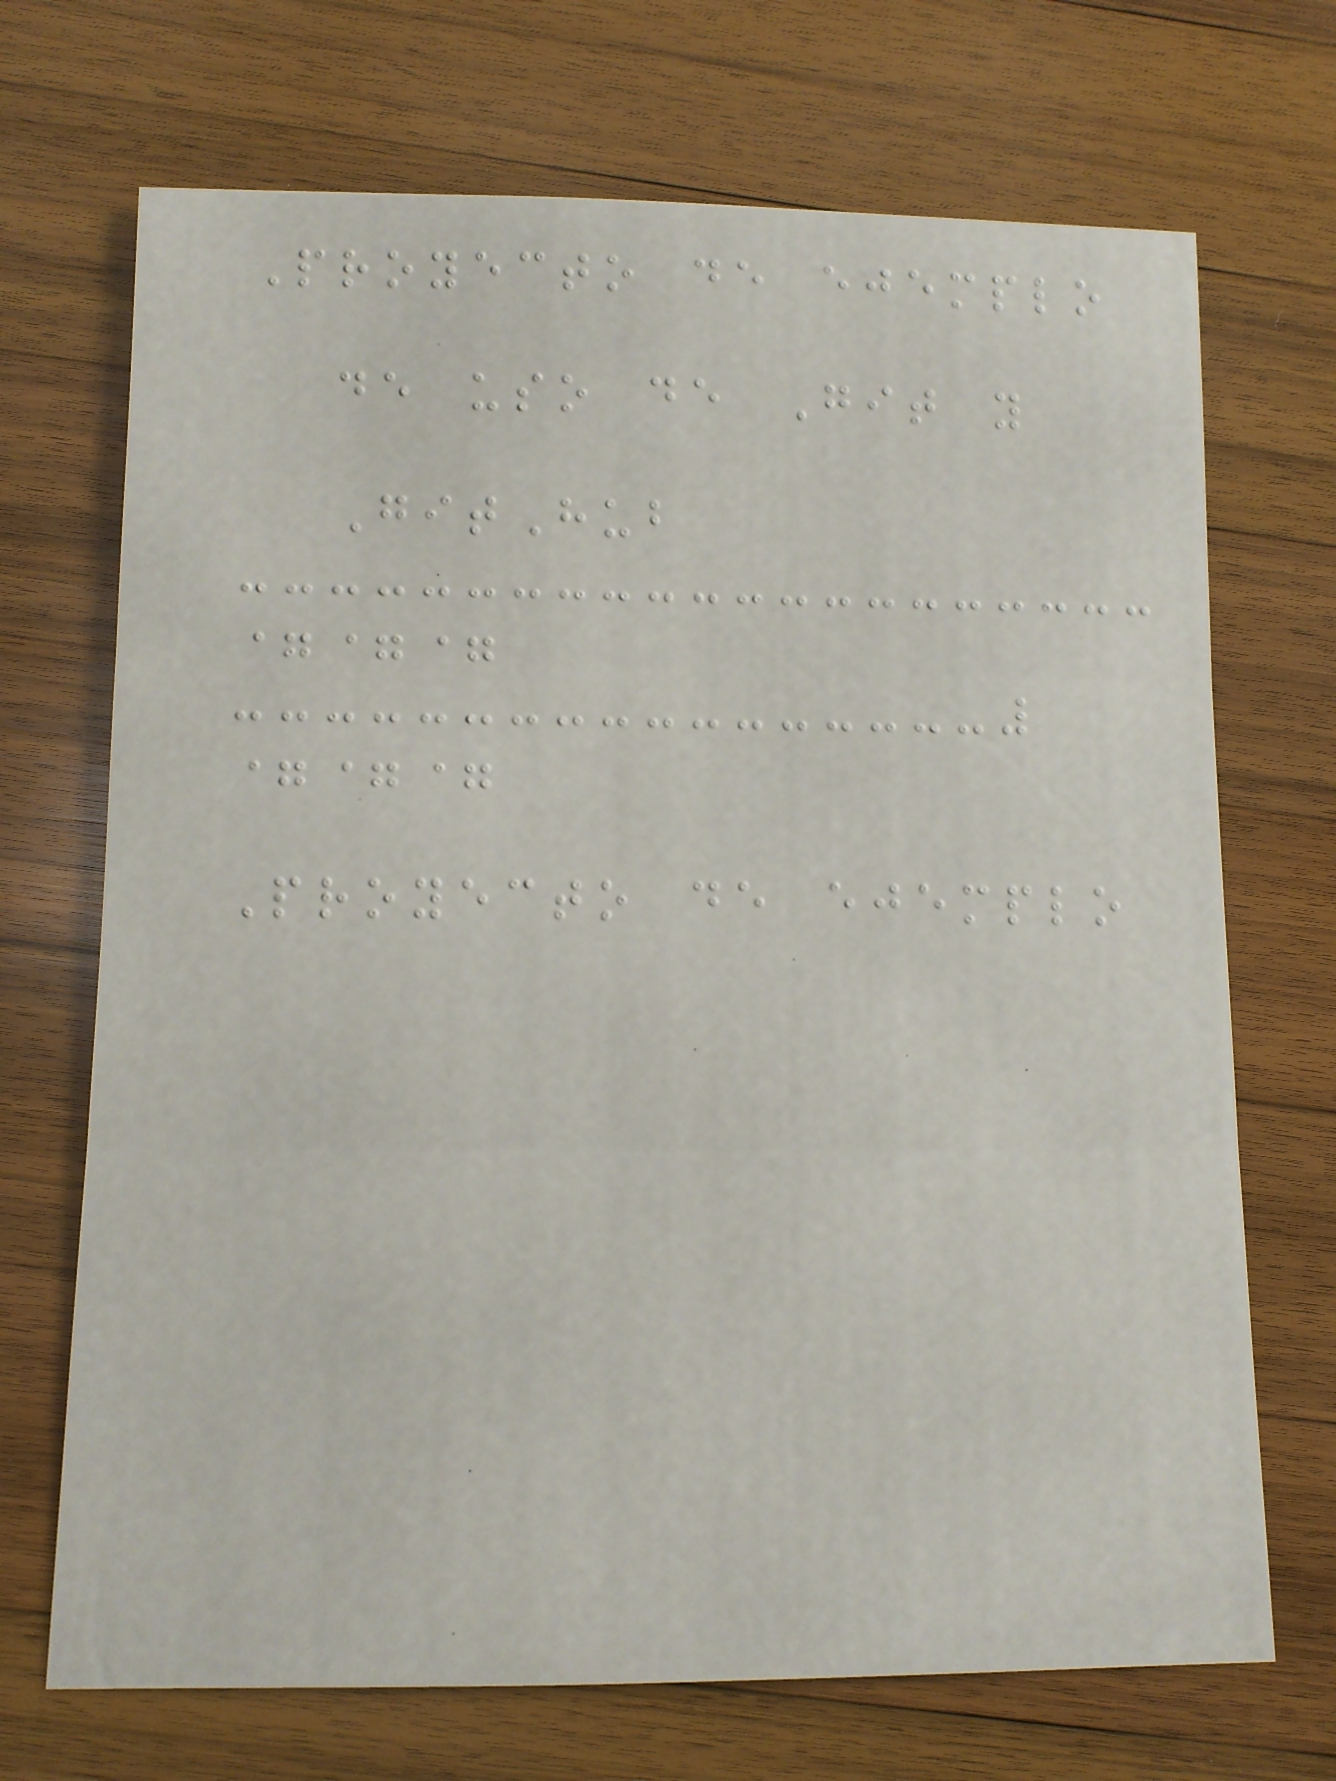Proyecto de ejemplo
de uso de Git y
GitHub
===
===
Proyecto de ejemplo
